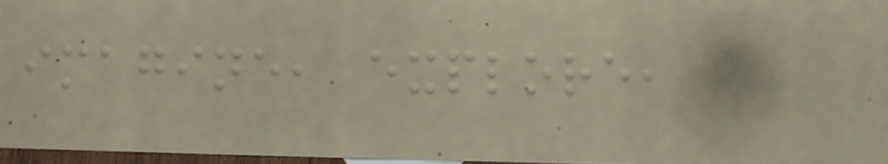imagine, explore,
